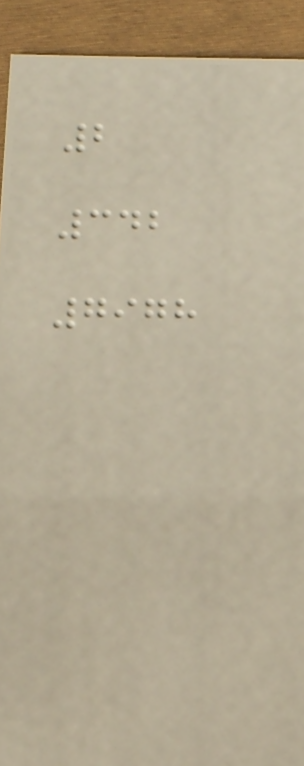2
342
7978
